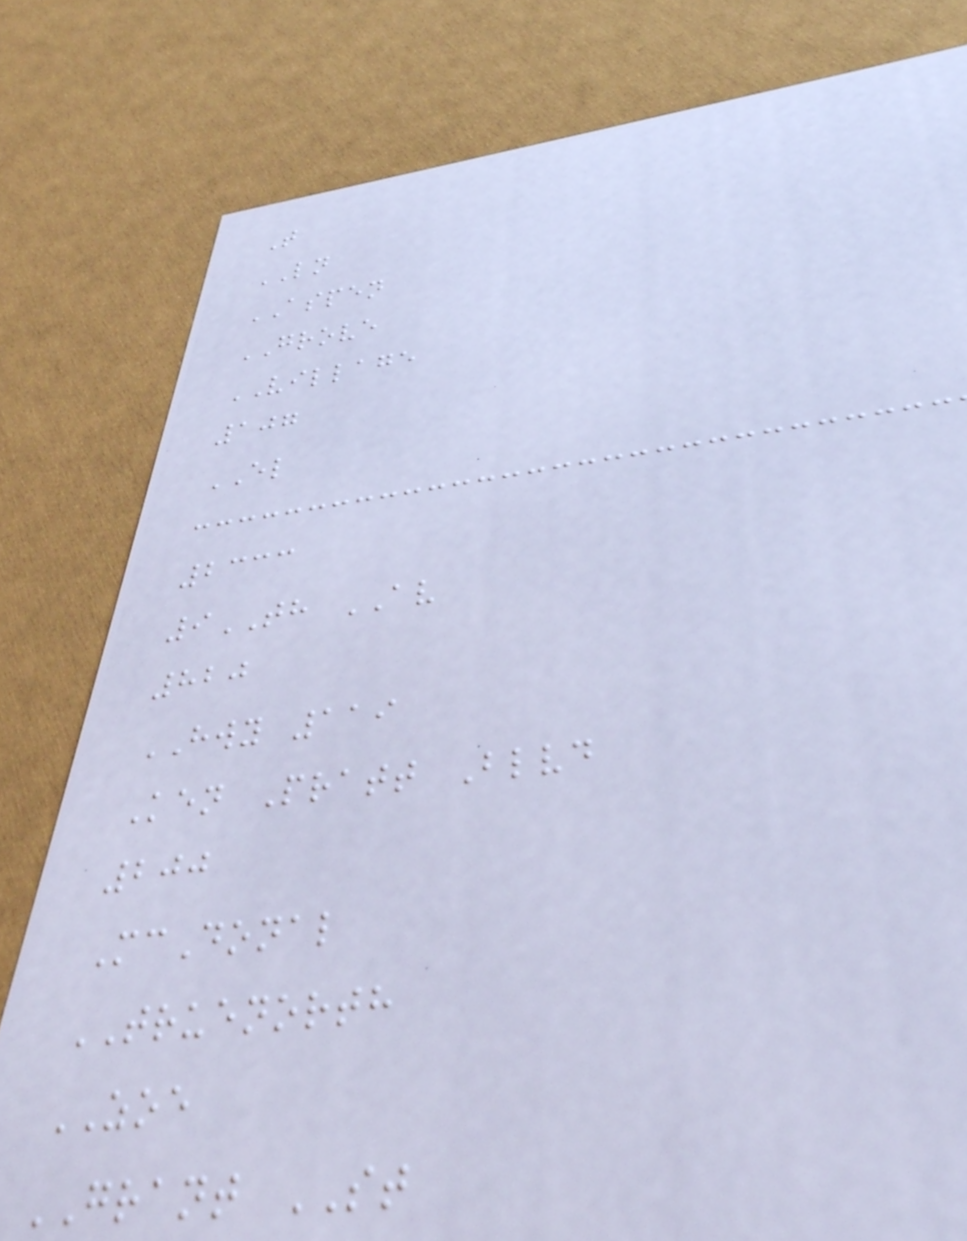T
LN
ASPEN
GROVE
VILLAGE
107
EL
2333
9TH AV
820
HWY 119
Ken Pratt Blvd
200
McDonal
TRUENORTH
ZOE
GRANT ST
